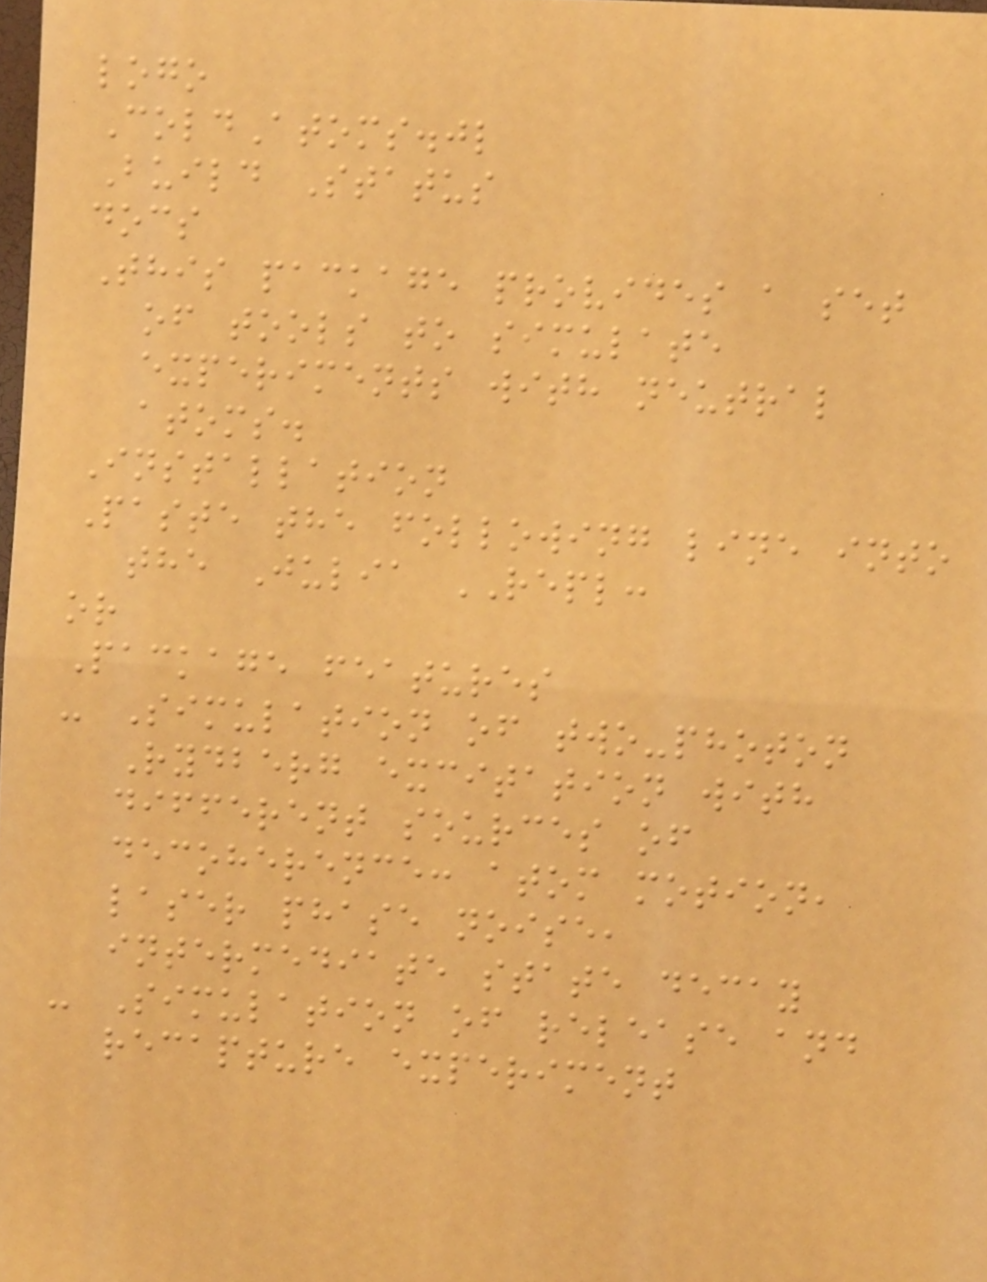logo
ColdAtoms.jl
Build Status
docs
This package provides a set
of tools to simulate
experiments with neutral
atoms.
Installation
Paste the following line into
the Julia REPL:
or
Package features
- Simulation of two-photon
Rydberg excitation with
different sources of
decoherence: atom motion,
laser phase noise,
intermediate state decay
- Simulation of release and
recapture experiment
